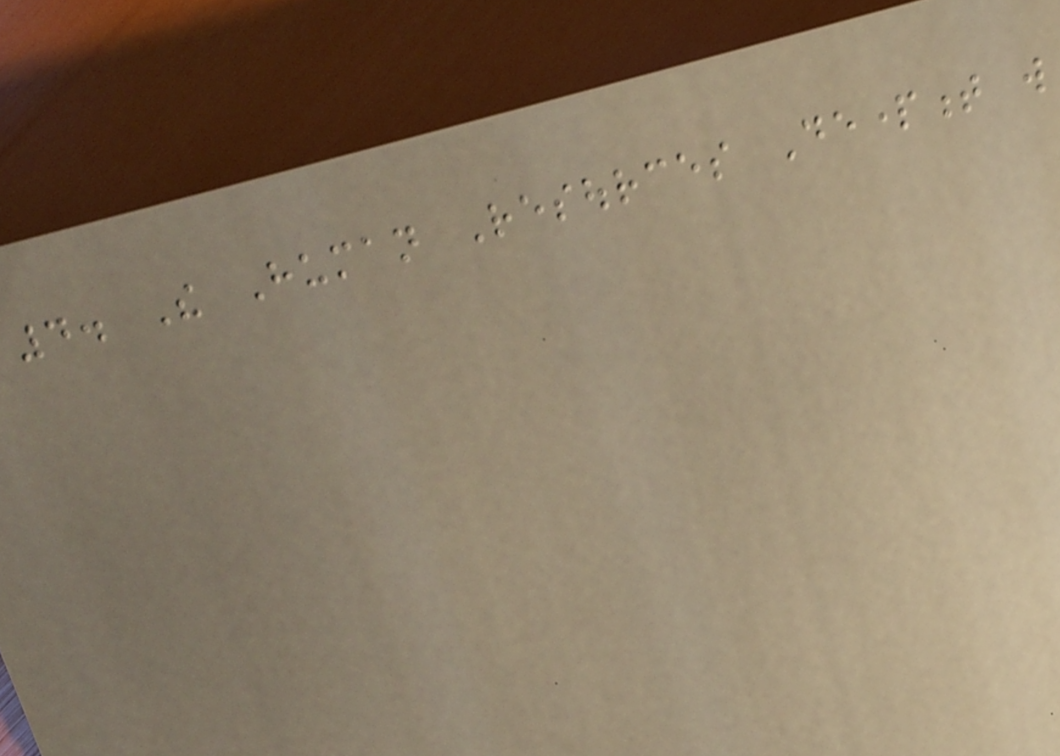4. The Human Resources Department will
